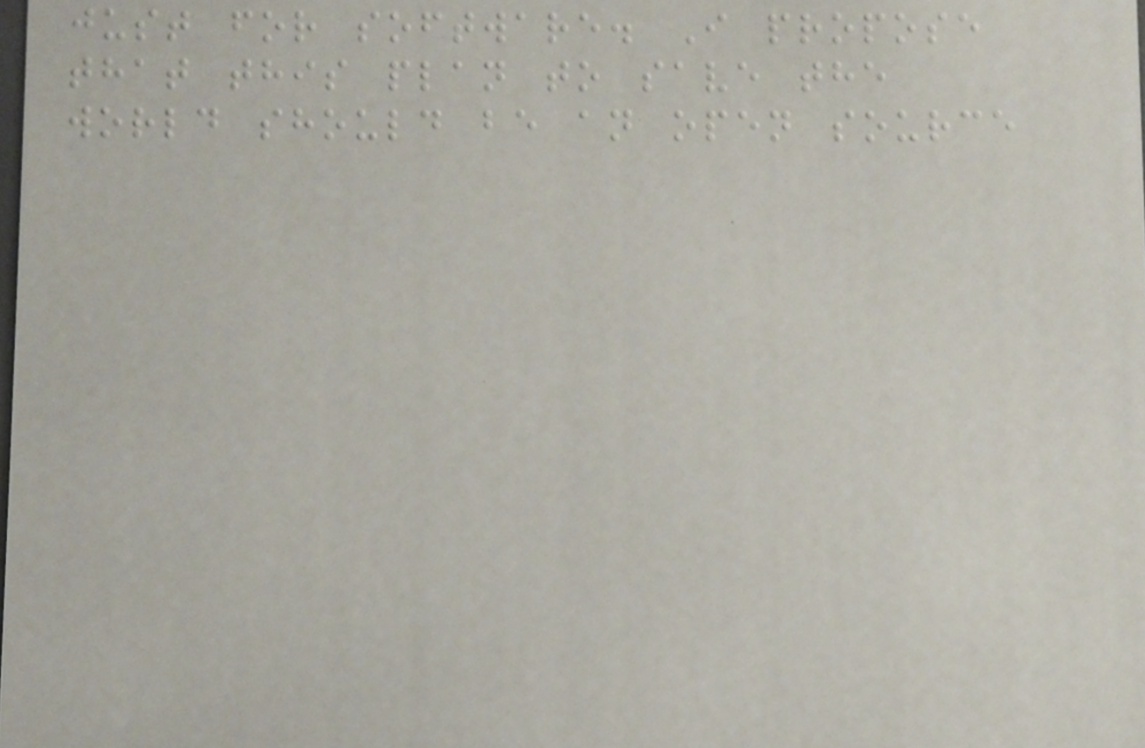just for software. I propose
that this plan to save the
world should be an open source
